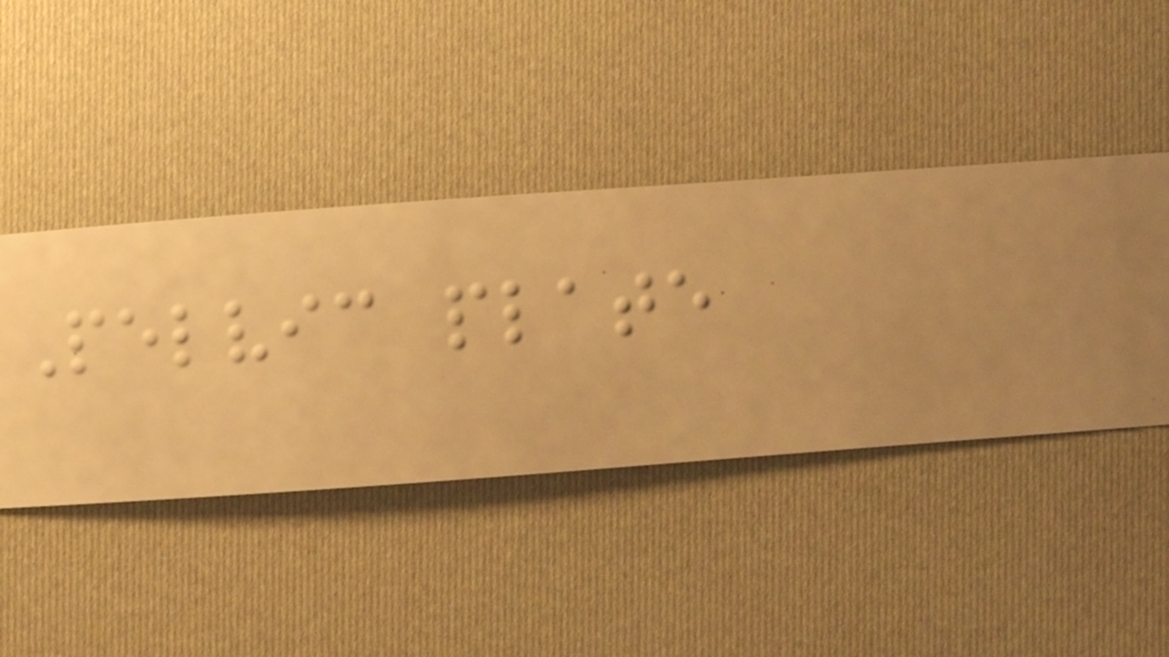Pelvic plate
